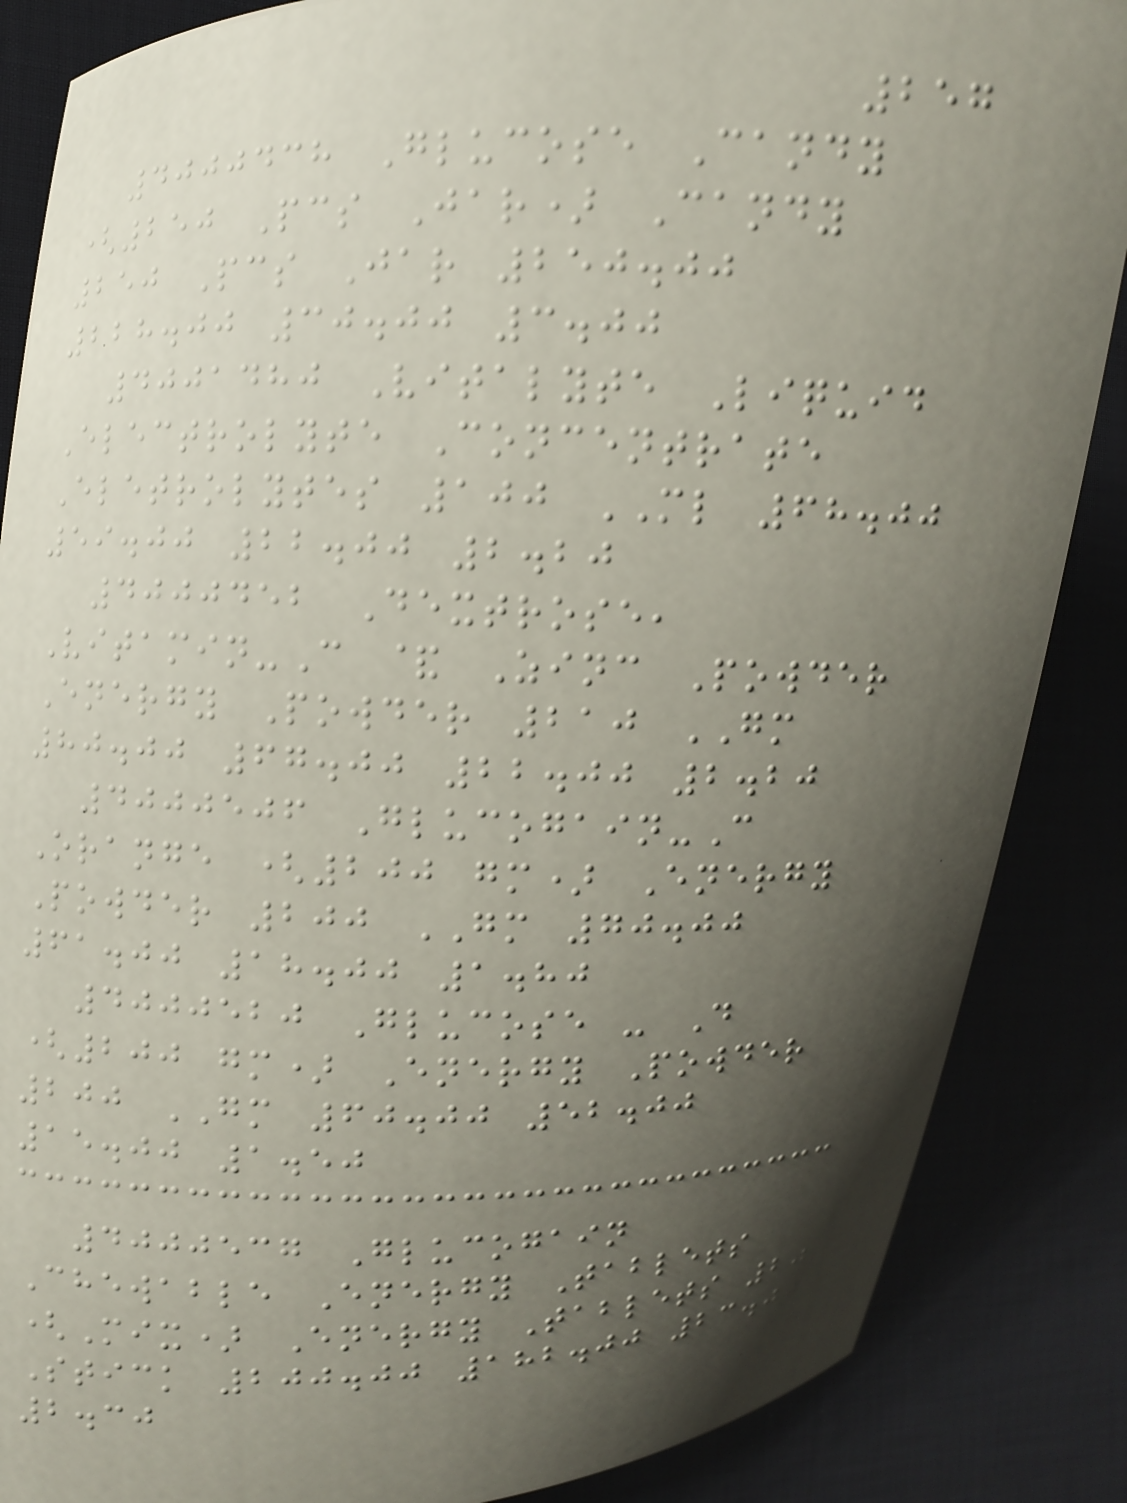257
4000438 Glucose Candy
(250 Pcs Jar) Candy
250 Pcs Jar 250.00
228.00 30.00 3.00
4001480 Vitalyte Liquid
Electrolyte Concentrate
Eletrolytes 100 ML 68.00
59.00 22.00 2.20
4000452 Dextrose,
Vitamin-C & Zinc Powder
Energy Powder 210 GM
80.00 67.00 22.00 2.20
4000506 Glucogain-C
Orange (200 gm) Energy
Powder 200 GM 70.00
61.00 18.00 1.80
4000520 Glucose - D
(200 gm) Energy Powder
200 GM 60.00 52.00
15.00 1.50
4000537 Glucogain
Chewable Energy Tablets
(Mix) Energy Tablets 20
Stick 200.00 182.00 23.00
2.30
